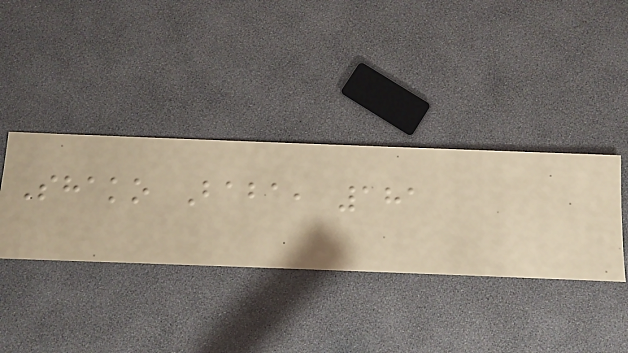Shako Baba, 181
